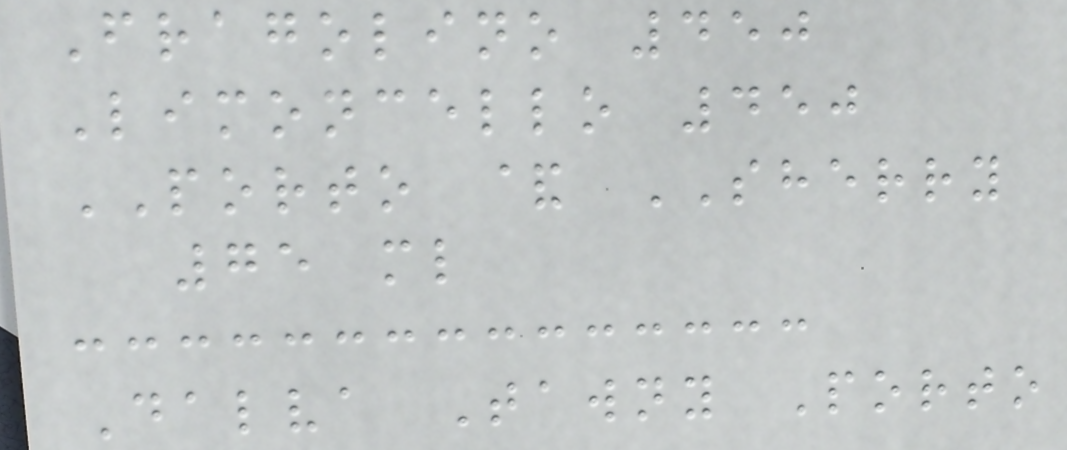Fragolino 450
Limoncello 450
PORTO & SHERRY
75 ml
Dalva Tawny Porto
